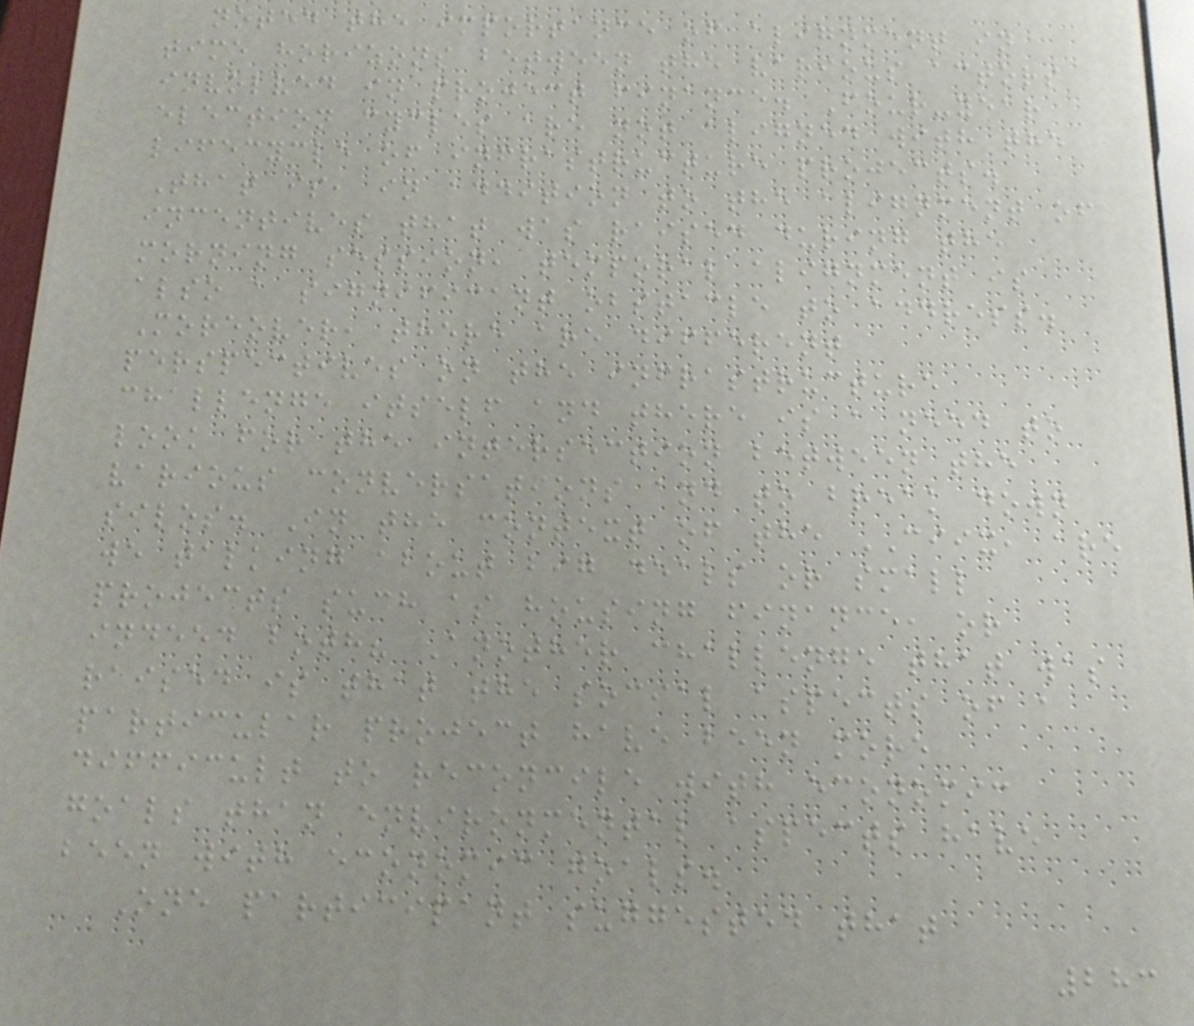noted the importance of alignment in
time horizons between the various actors
involved in project finance. Four-year
election cycles are not aligned with the
lifecycle of infrastructure projects.
That is, in addition to the alignment of
incentives that was raised during the
morning session, temporal alignment is
also a significant obstacle to address.
Moreover, there are different
perspectives on the infrastructure
challenge itself and there is a need to
look for the intersection between the
various conversations and to break down
silos. In the context of the CIIX, are
we talking about big deals or small
projects such as housing finance, or
indeed both? Another challenge that was
raised is that the social aspects of a
particular project have been more
difficult to reconcile with economic
goals than environmental aspects have
been with economic goals.
One participant suggested that
283
